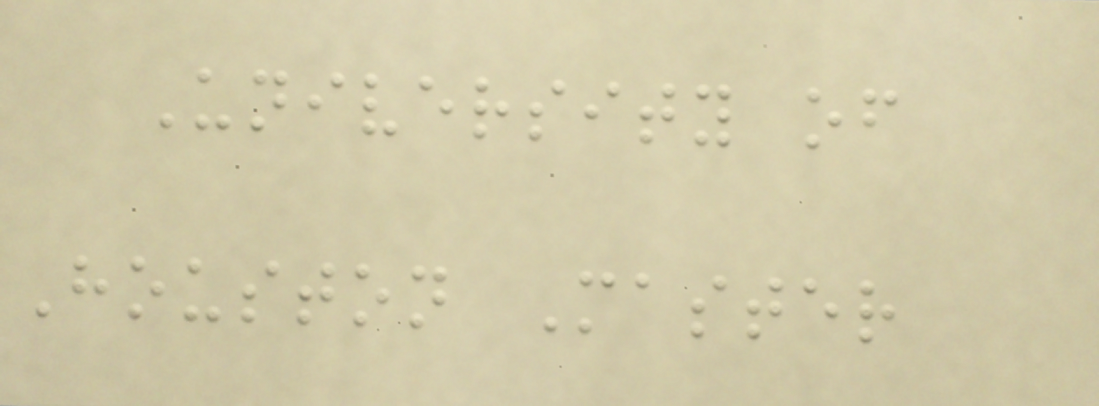University of
Houston Master
